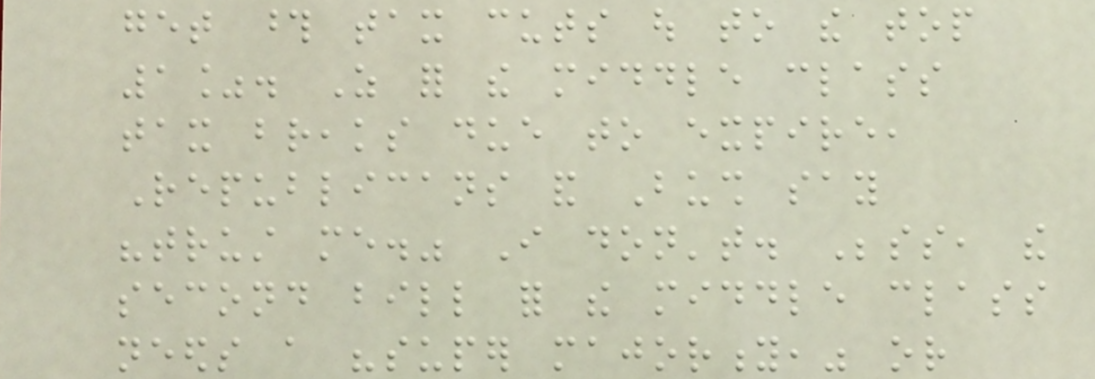get those tax cuts out to the top
1%. As for the middle class
tax breaks due to expire,
Republicans and Bush say
"trust me." I don't. Besides, the
second bill for the middle class
needs a "super majority," or
